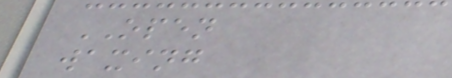OPEN
waxing
